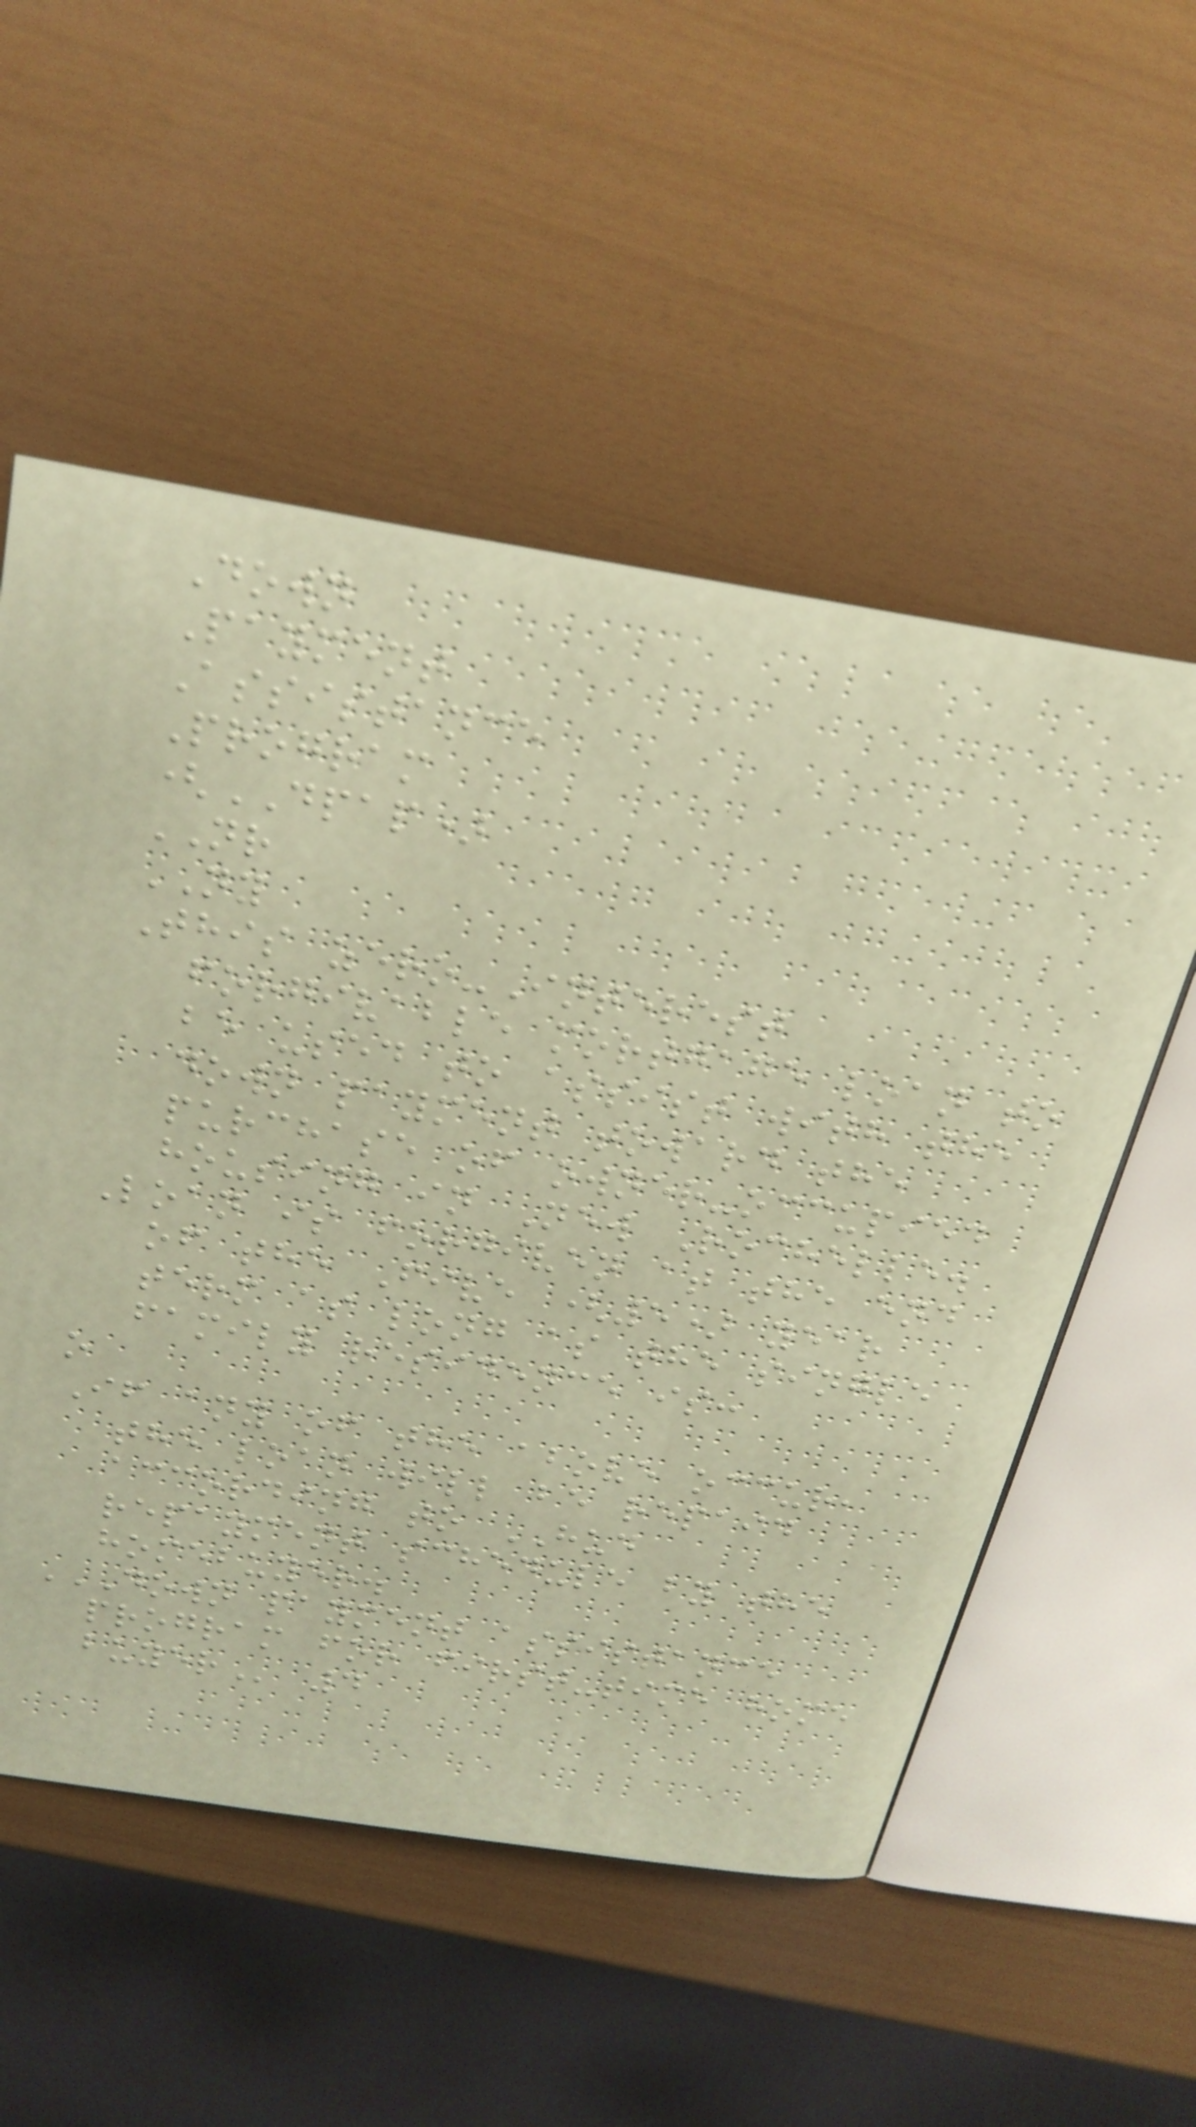Down
Payment
Assistance
Program
(DPAP)
NR
NY
This zero-Interest
forgivable mortgage loan to
be used to assist with the
down payment toward the
purchase of owner-occupied
housing in New Rochelle.
Loan is forgiven at the end
of the Five (5) year
term as long as the single
family residence is:
o
If any of the above occur,
the loan will be repaid
according to HUD
repayment schedule by the
homebuyer.
DOWN PAYMENT ASSISTANCE
PROGRAM FOR FIRST-TIME HOME
BUYER 4
